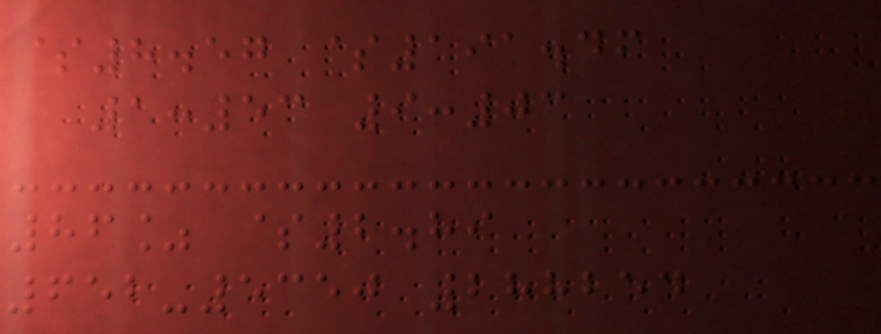$8.57 $191.46
1:53 9:03
86% $2.89
652-5350 288254
